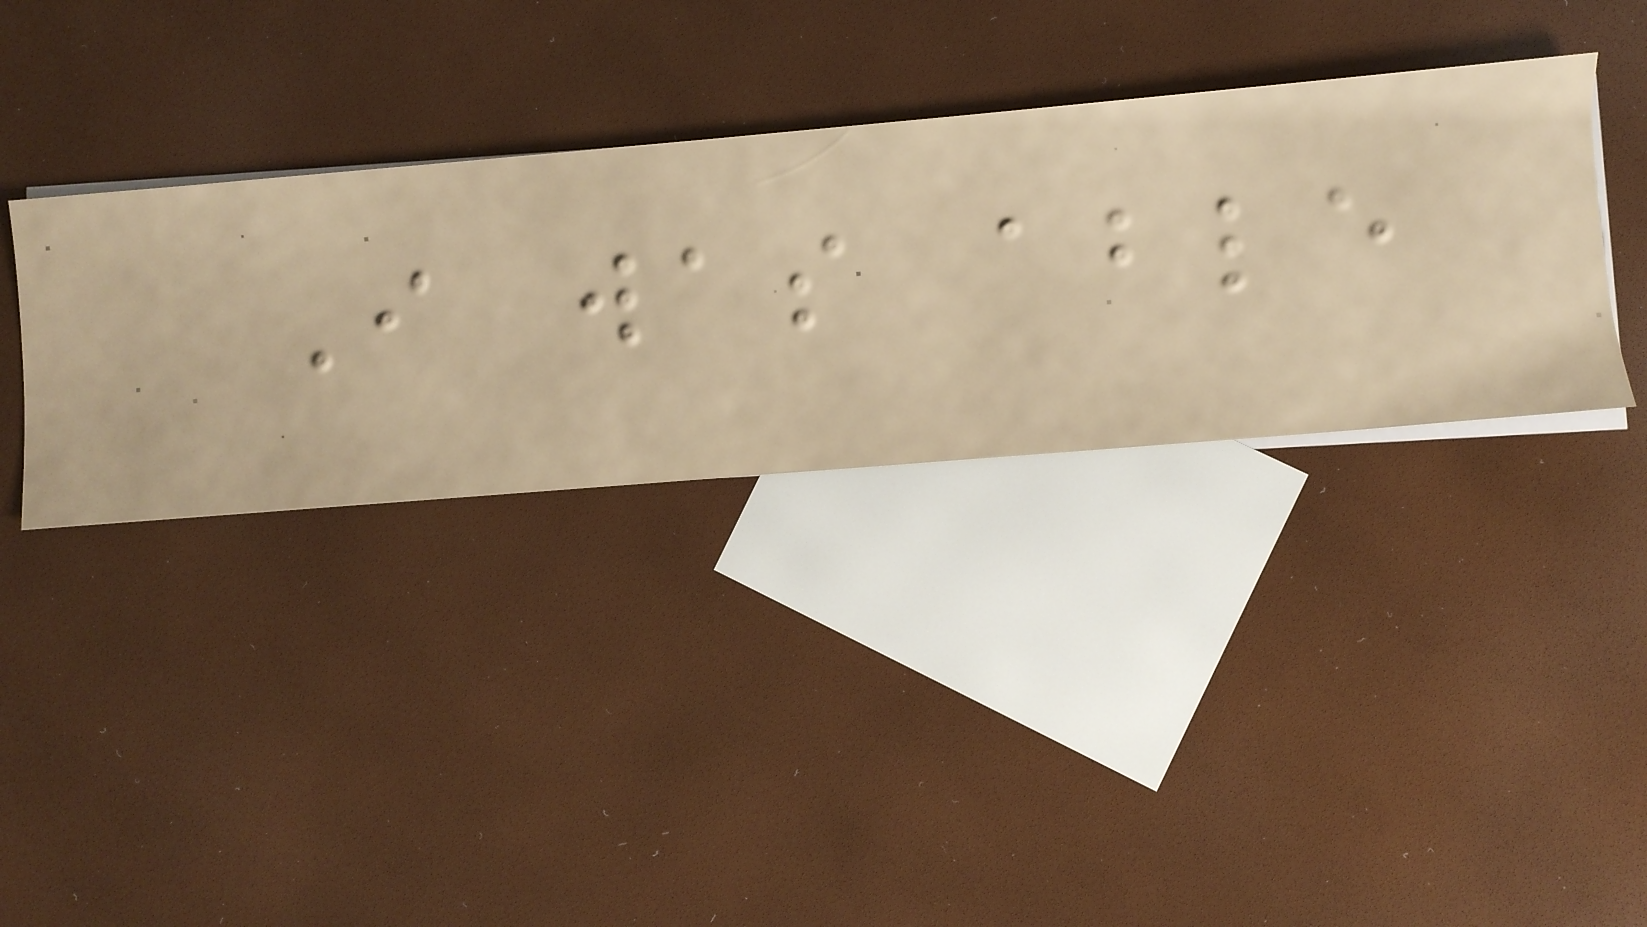I was able
